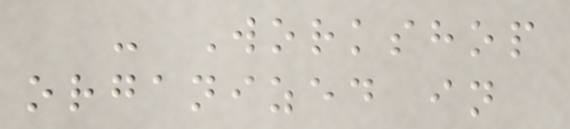- Workshop
organized in
